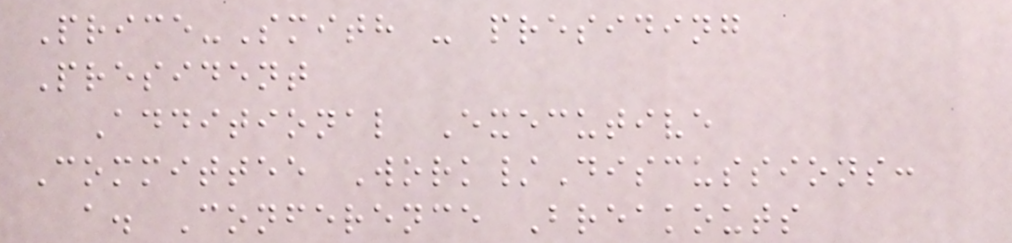Price-Smith - presiding
President
Additional Executive
Committee Work/Discussions:
a. Conference Breakouts
